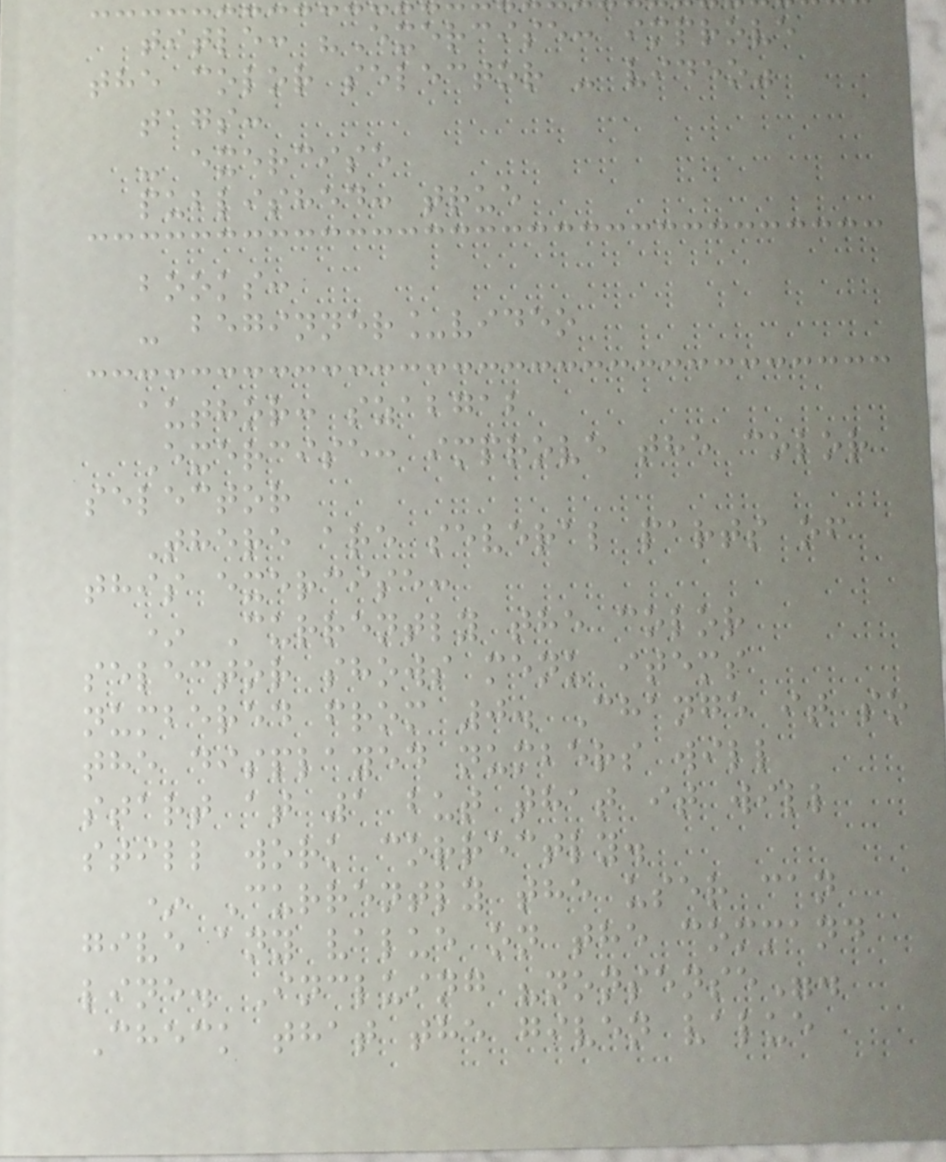title: "Exercise: improve
the color selector - video"
tags:
- exercise
published: true
books:
- beginner_video
author: szabgab
Exercise: improve the color
selector
There are several parts of
this exercise:
* Currently the color
selector shows menu items
numbered from 0. Change it so
the displayed numbers will
start at 1 but that it will
still work correctly.
* Currently the user can
give any value on the command
line. Incluing "nonsense".
Check that the given value
